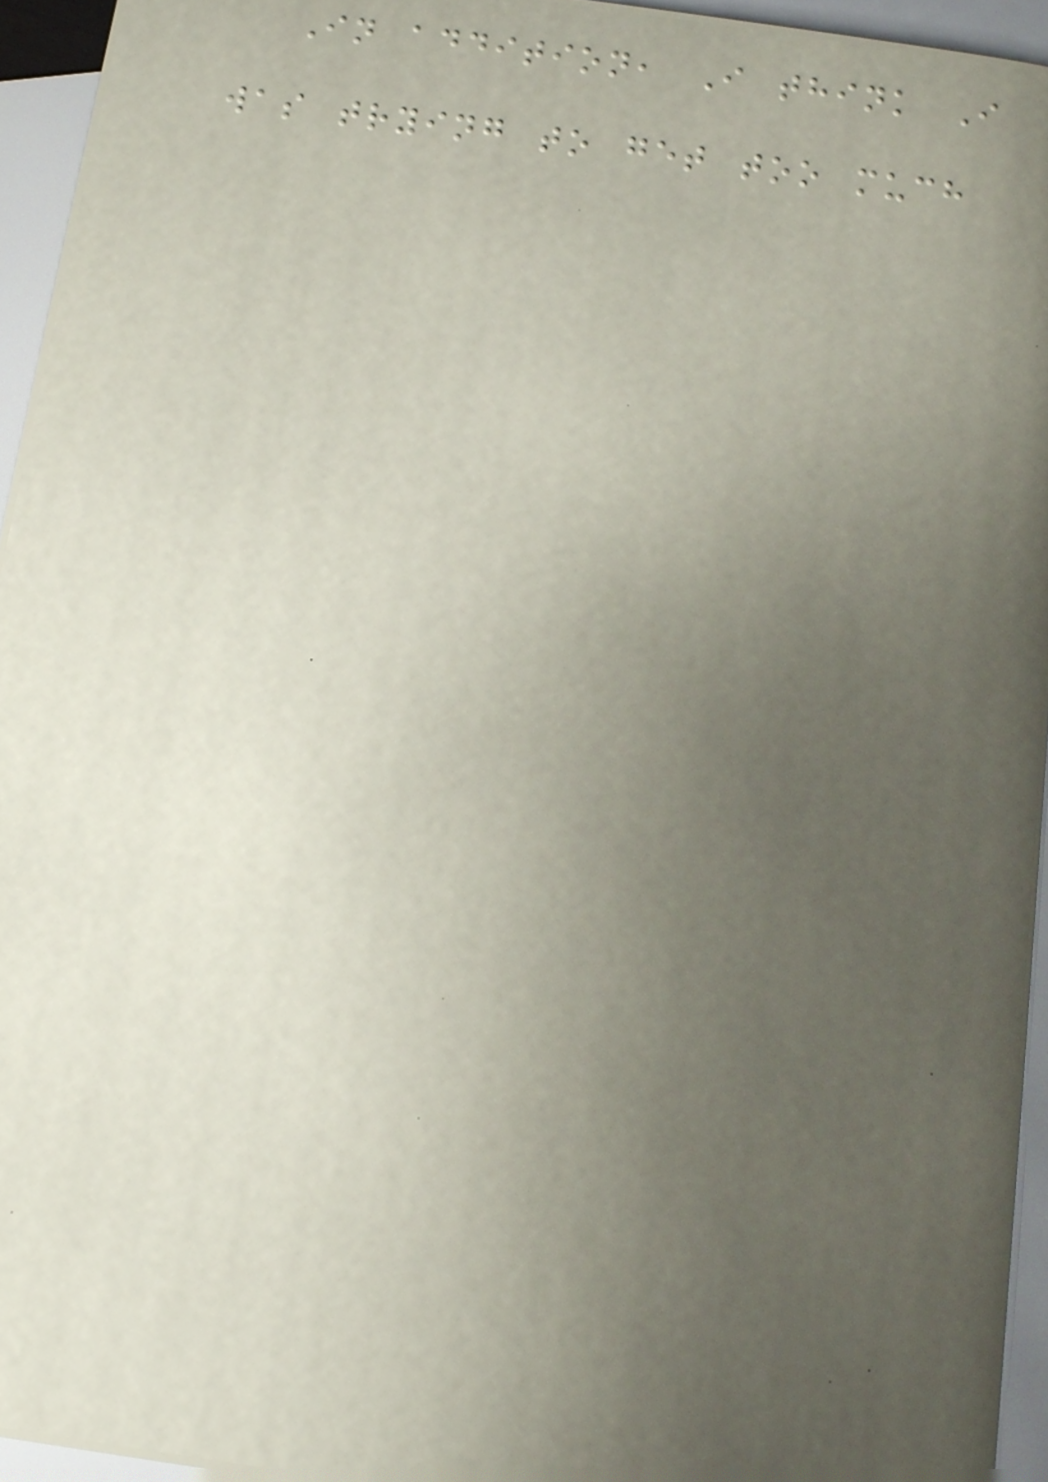In addition, I think I
was trying to get too much
